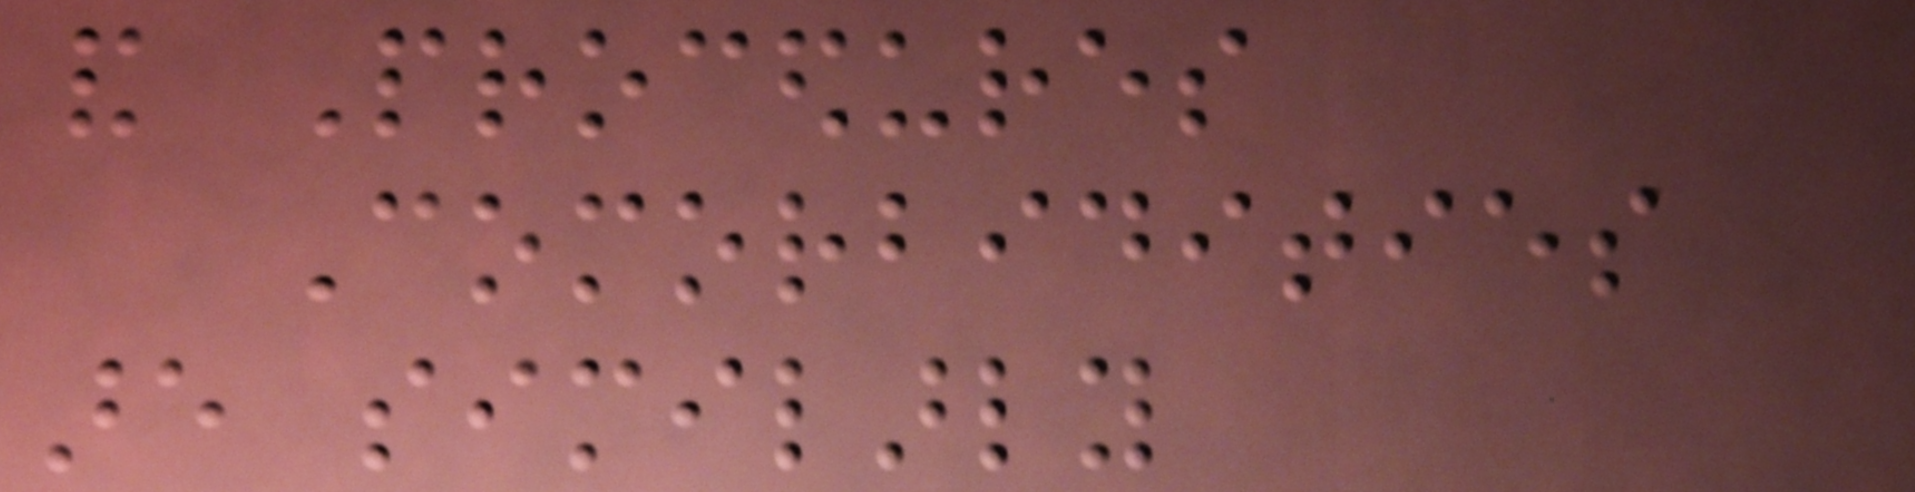and Procedures
Comorbidities
are similarly
